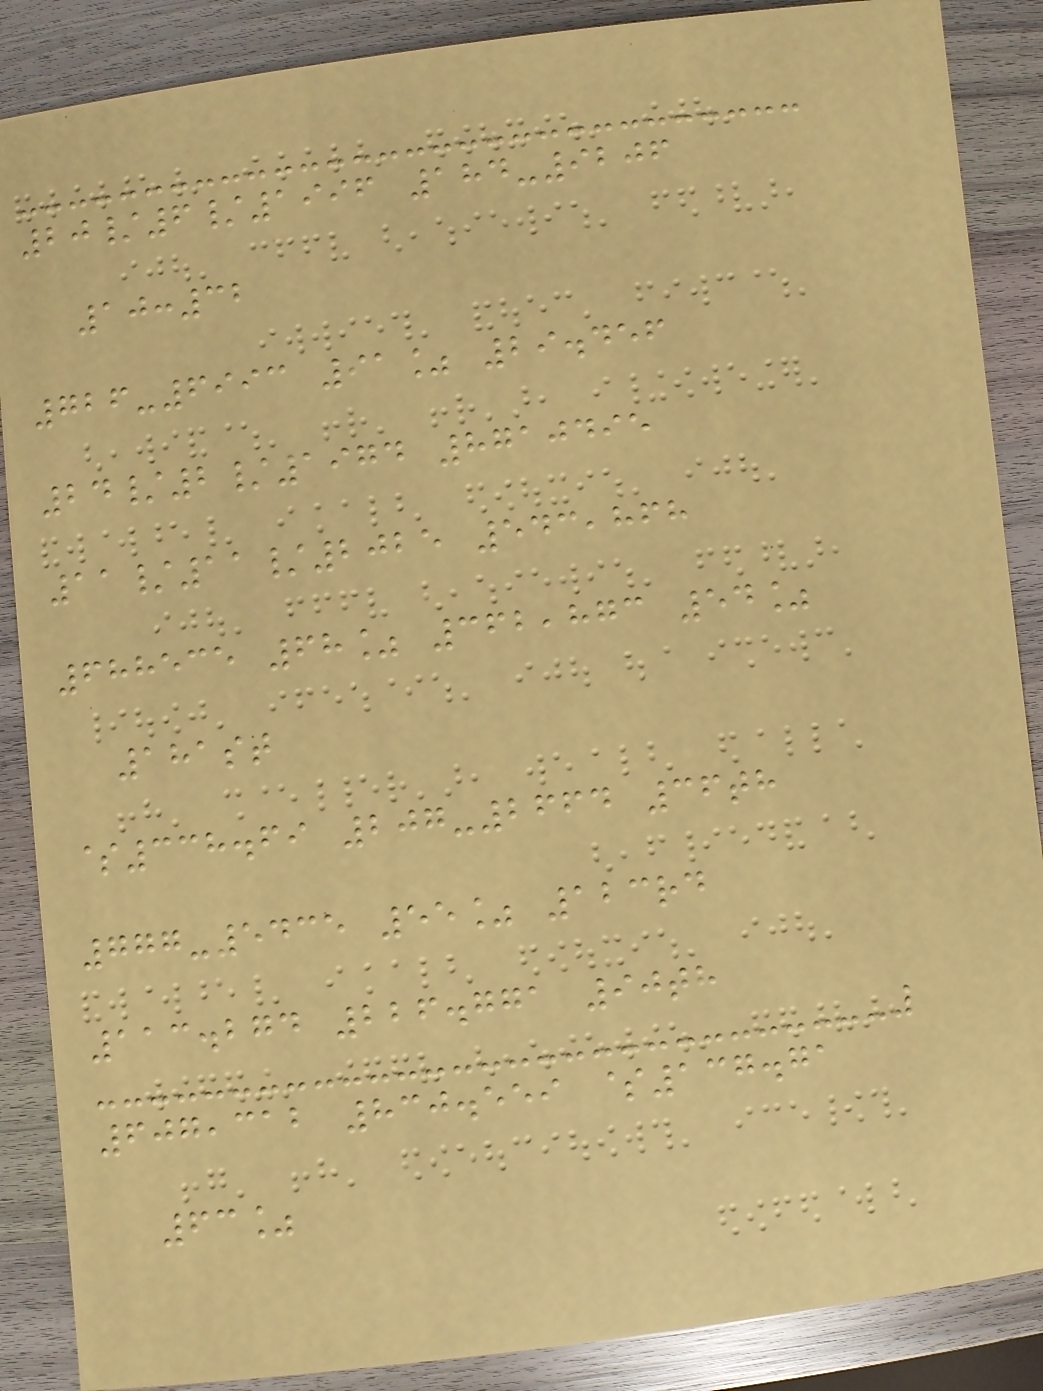20/6/1996 184-9206
10:32
726-6993 91% 29.456
24/2/1974 8710495
11/11/2025 543,868
688535 68% 362,873 54%
181st
$338.69 207-2664 36th
777-5435 55% 123rd
113.274 226.771 90th
607,312 830.559 $137.71
63%
